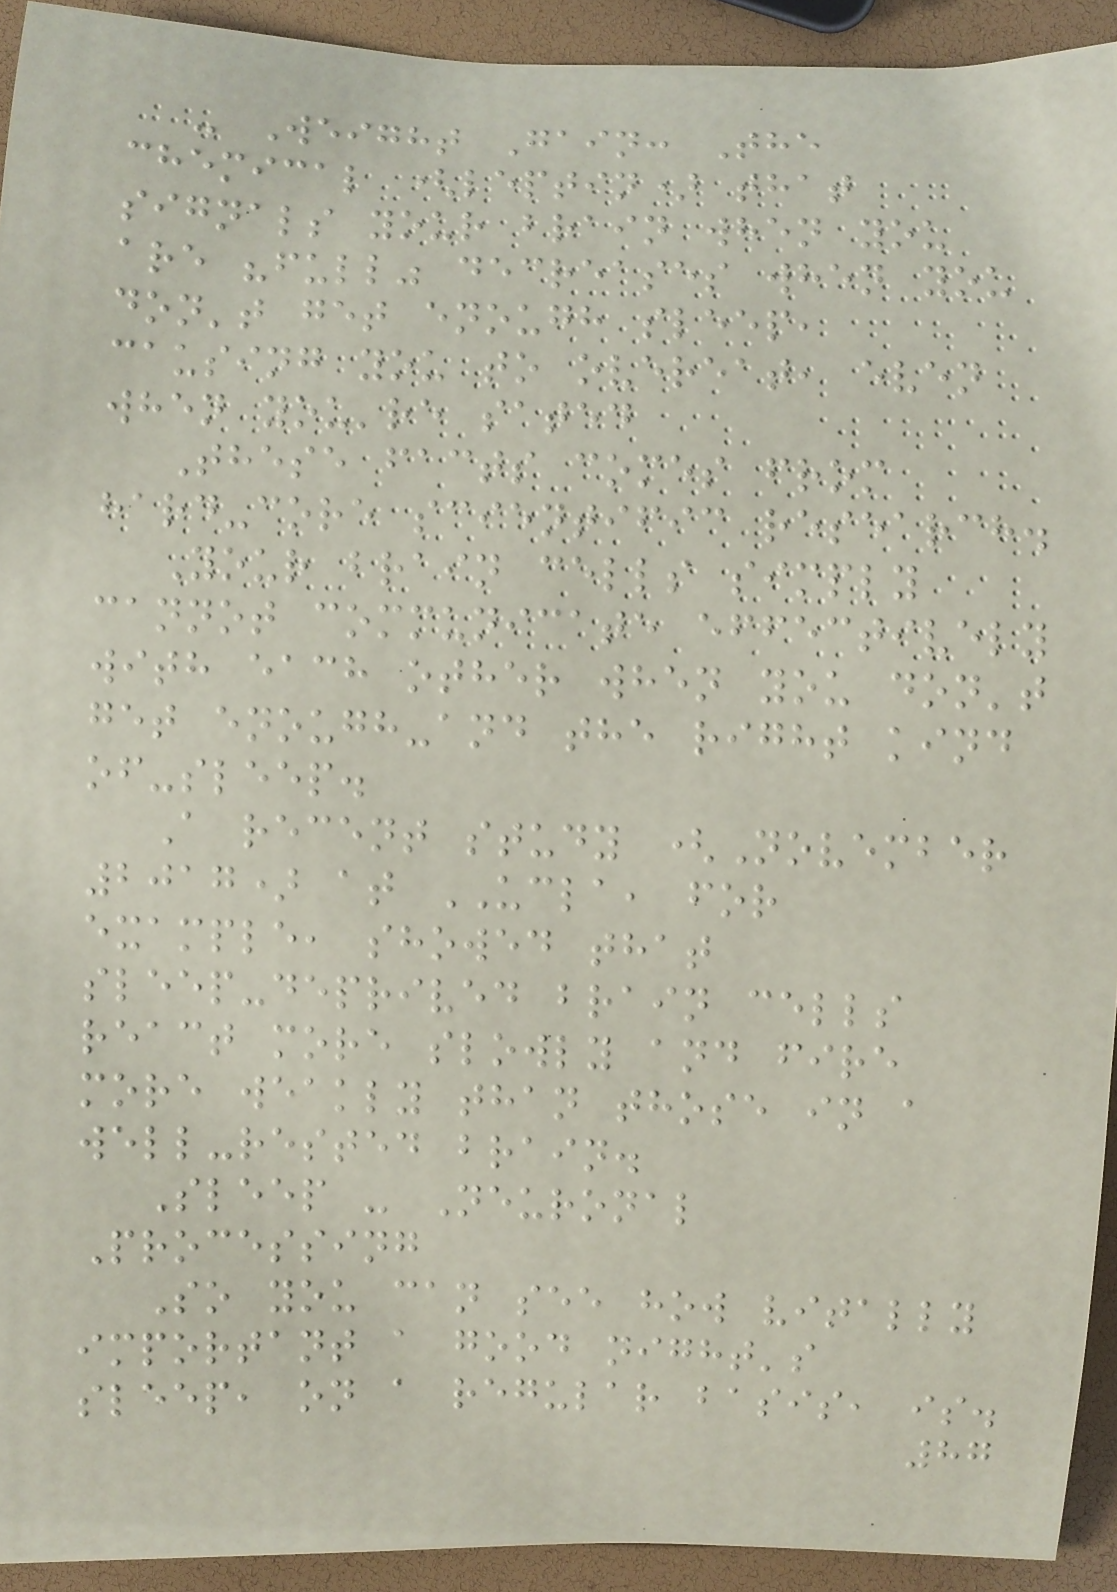- Weight Gain: The
chemical (leptin) that
signals your brain when you
are "full" decreases when you
don't get enough sleep,
causing you to overeat, even
when you're sated
These facts comes from
hard-core scientific research.
Your brain cells simply
cannot communicate effectively
with each other when you don't
get enough-and the right kind
of-sleep.
A recent study (November
2017) at UCLA, for
example, showed that
sleep-deprived brain cells
react more slowly and fire
more weakly than those in a
well-rested brain.
Sleep - Neuronal
Processing
So you can see how vitally
important a good night's
sleep, on a regular basis, is.
87
